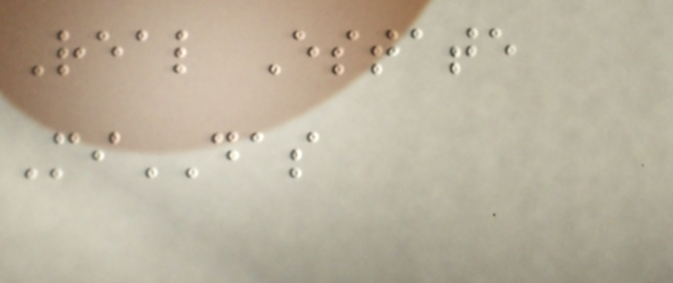Real Estate
MiDAS
